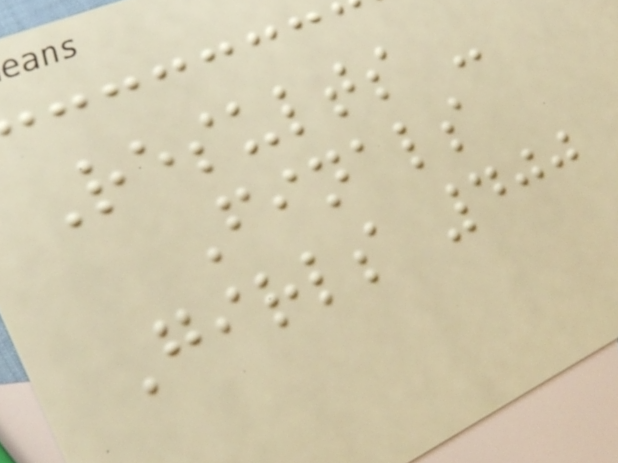Results -
Finals
Girls 400
